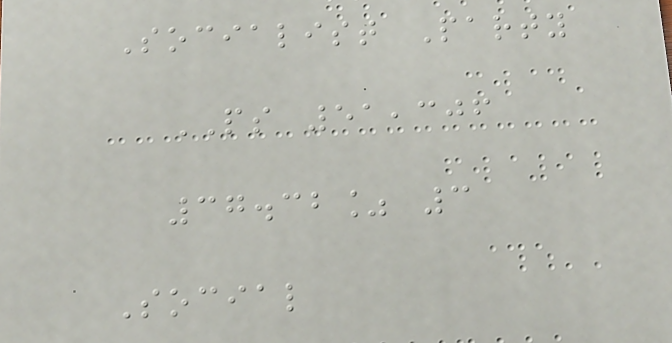Socialist Party
PS 51,306
37.32% 3
Social
